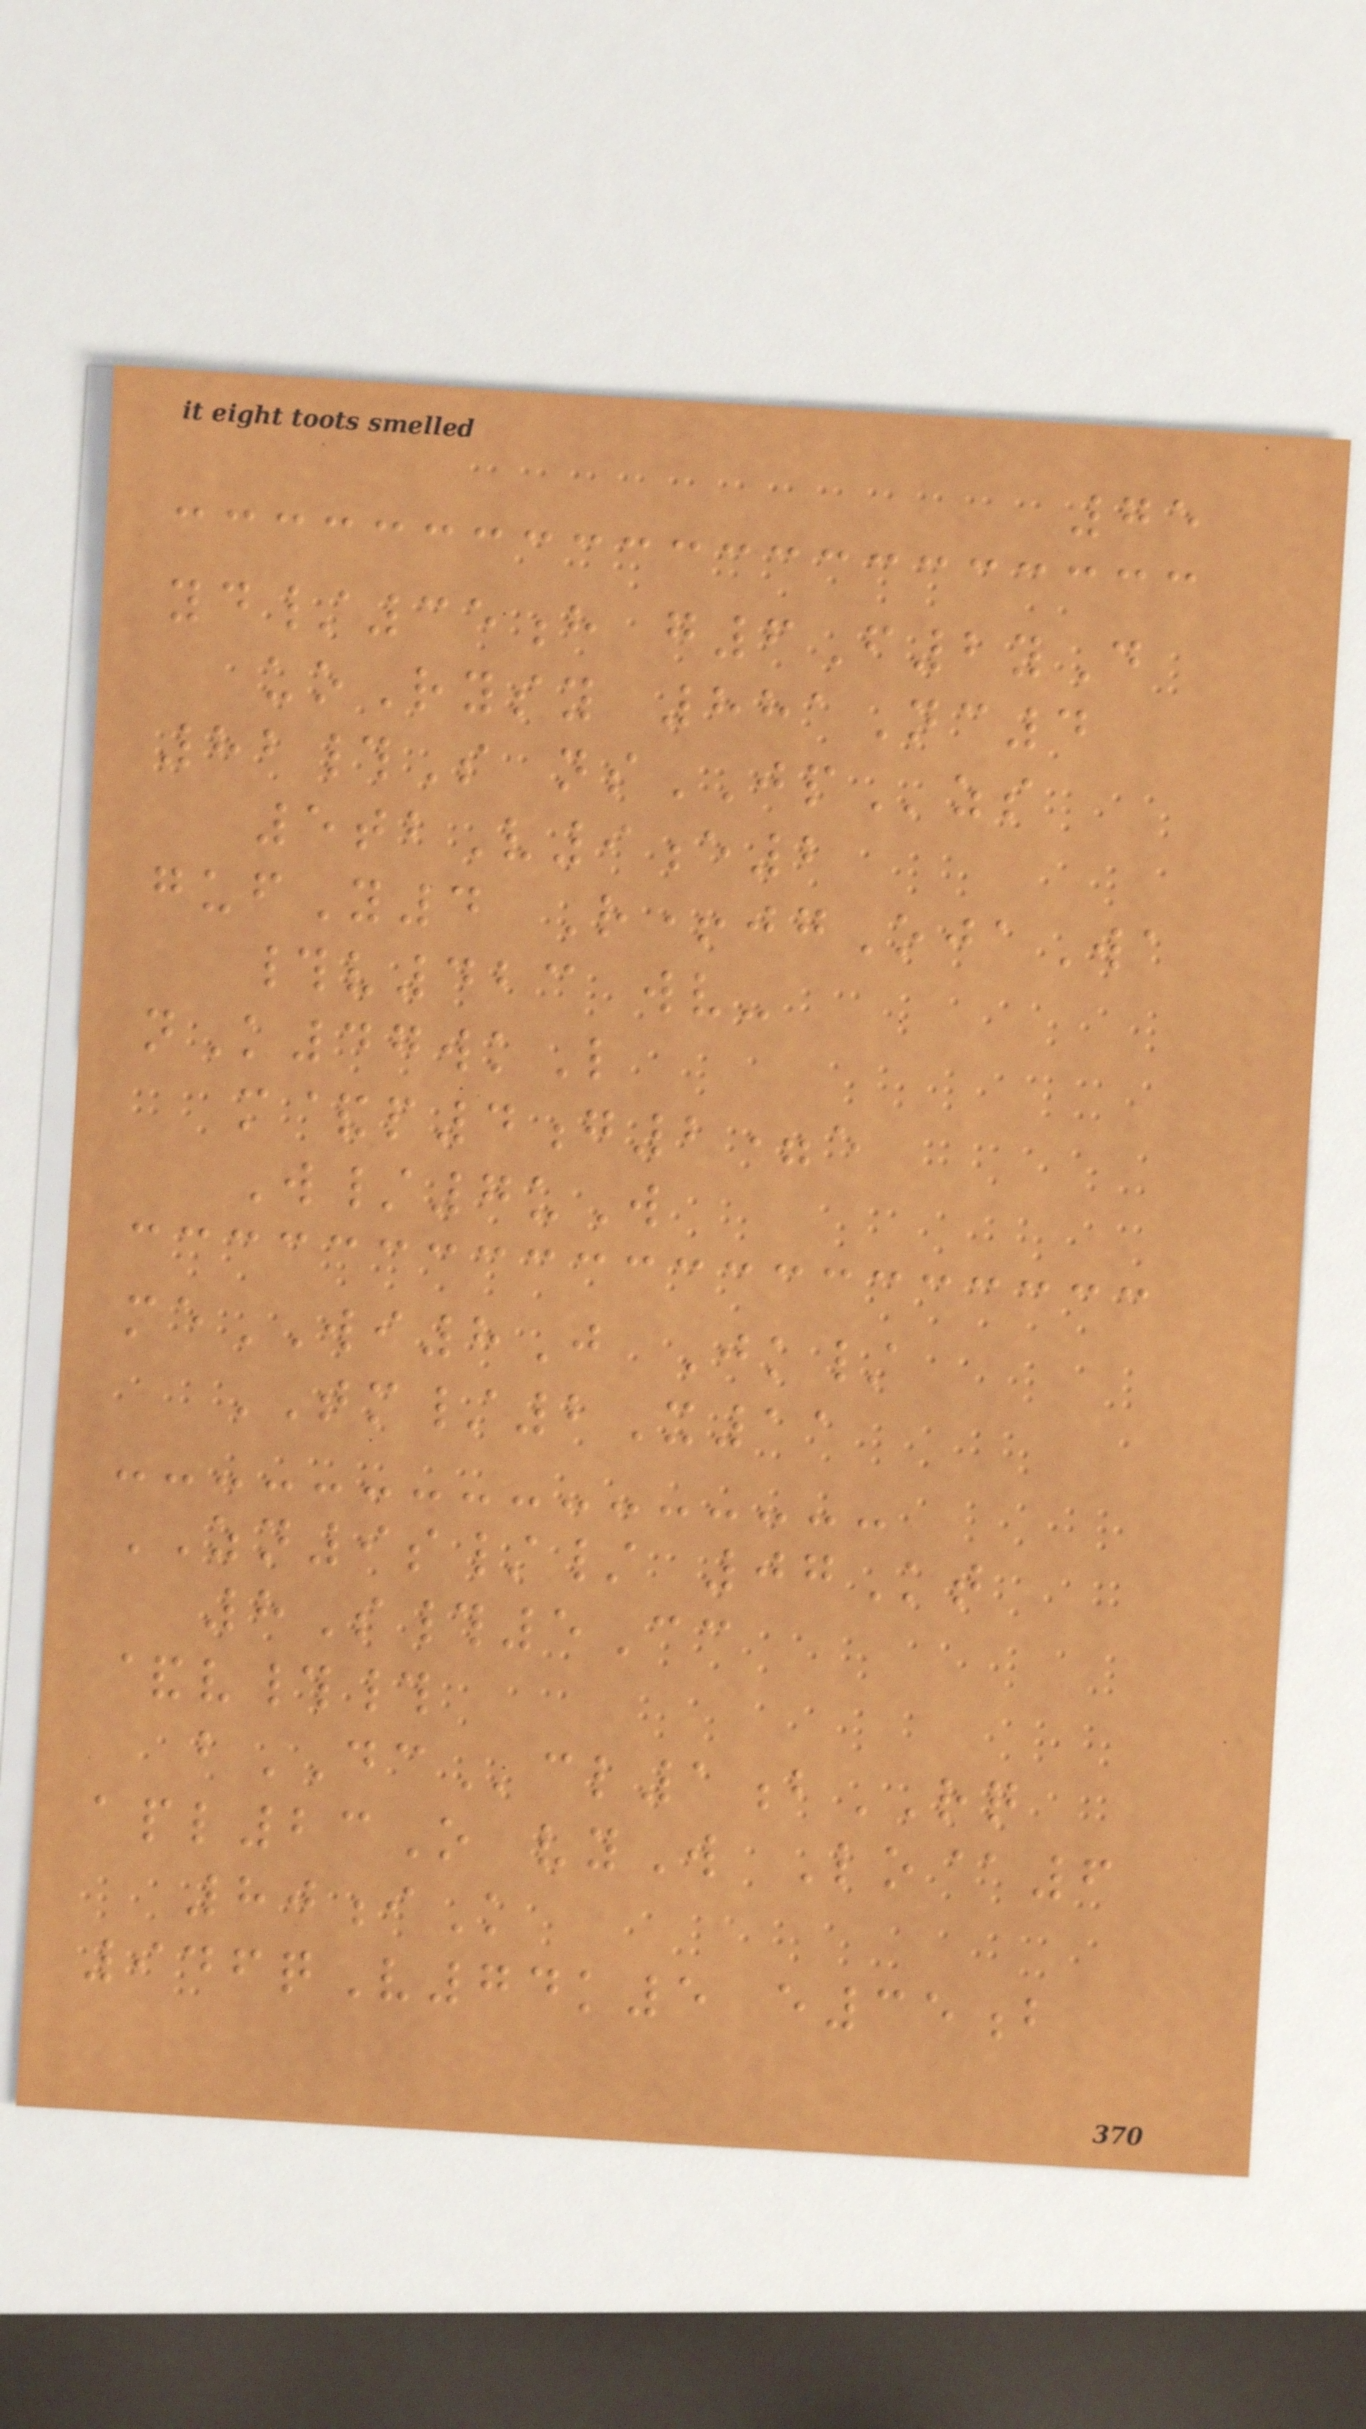75
yd/35h g6F2yD
uoRysy 881Nc4
82#S nsJPzs
5tbV9e2
gufY4 R+jgOjaWa
#v423 wv-
nK47wkL
m&p4g2=e
W/7uW
meWI8J Jk/
TM/2X11
ZN9s// 07Kt
8S#5Cc
&v##
bDCcl1bRQ
apl23O vyW Lo@6
80iK
946qV74k5 e35b
